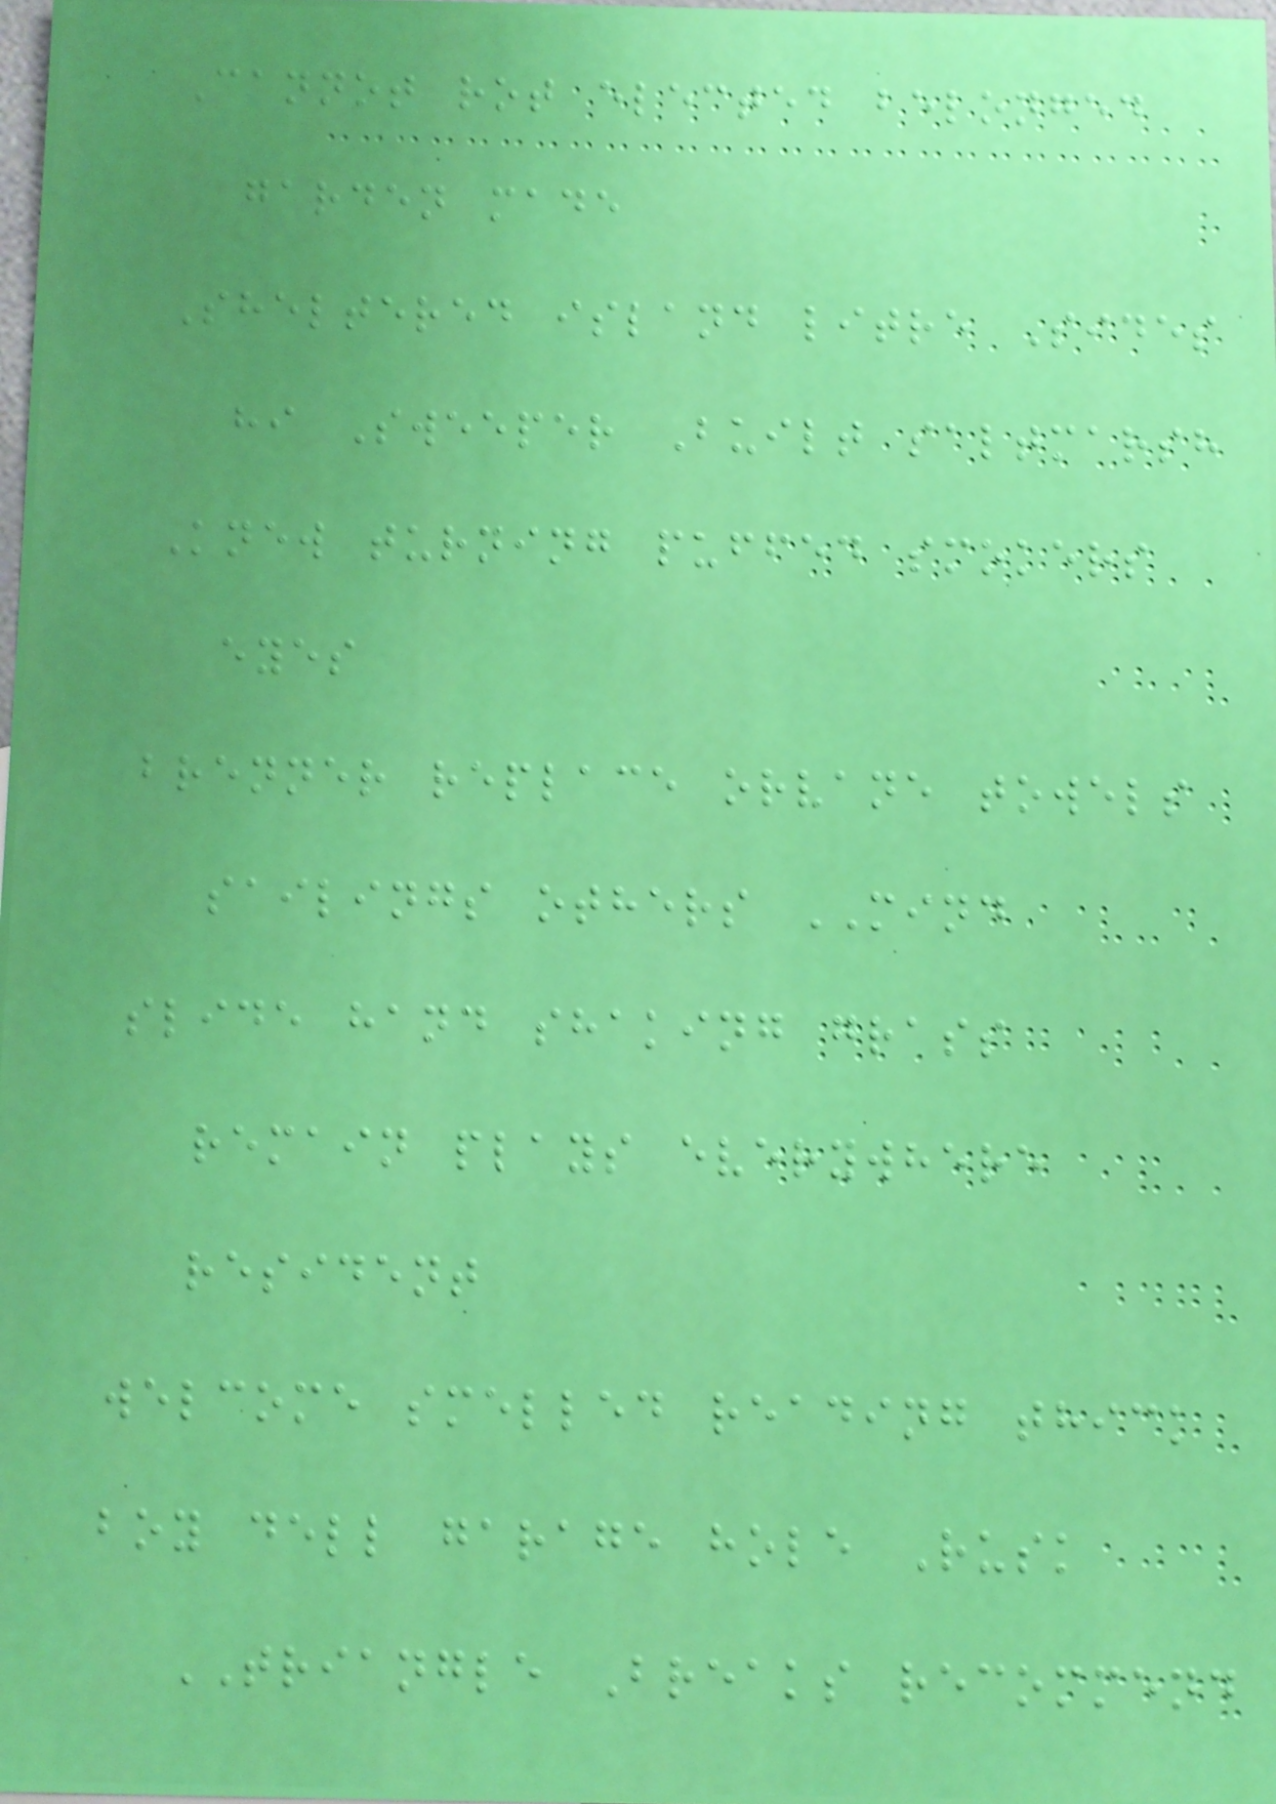Cannot rot elected belonged
garden made
Sheltered island litre Sides
hi Sweeper Built saltmarsh
Knew turning puffed smokers
eyes
brenner replace orvane towels
sailings others MIND
slide hand shaking grass
remain plays everywhere
resident
welcome smelled reading thick
boy dell garage hole Rusk
TRIANGLE Breaks recommend
